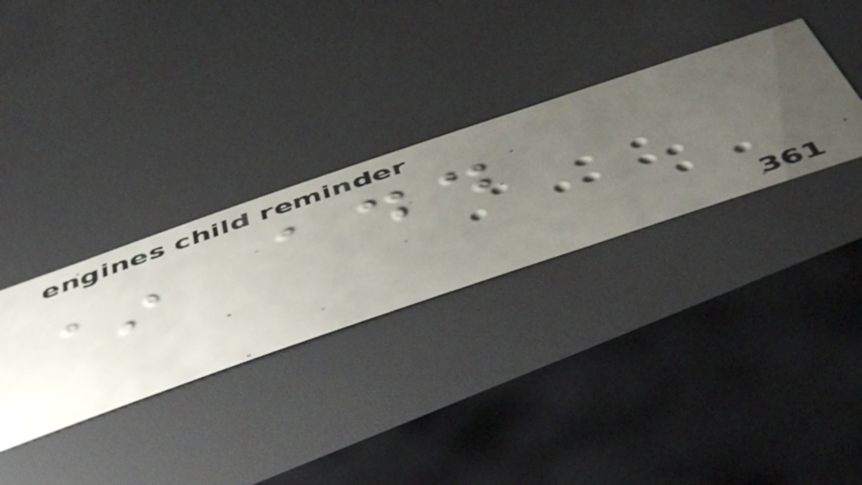* add
